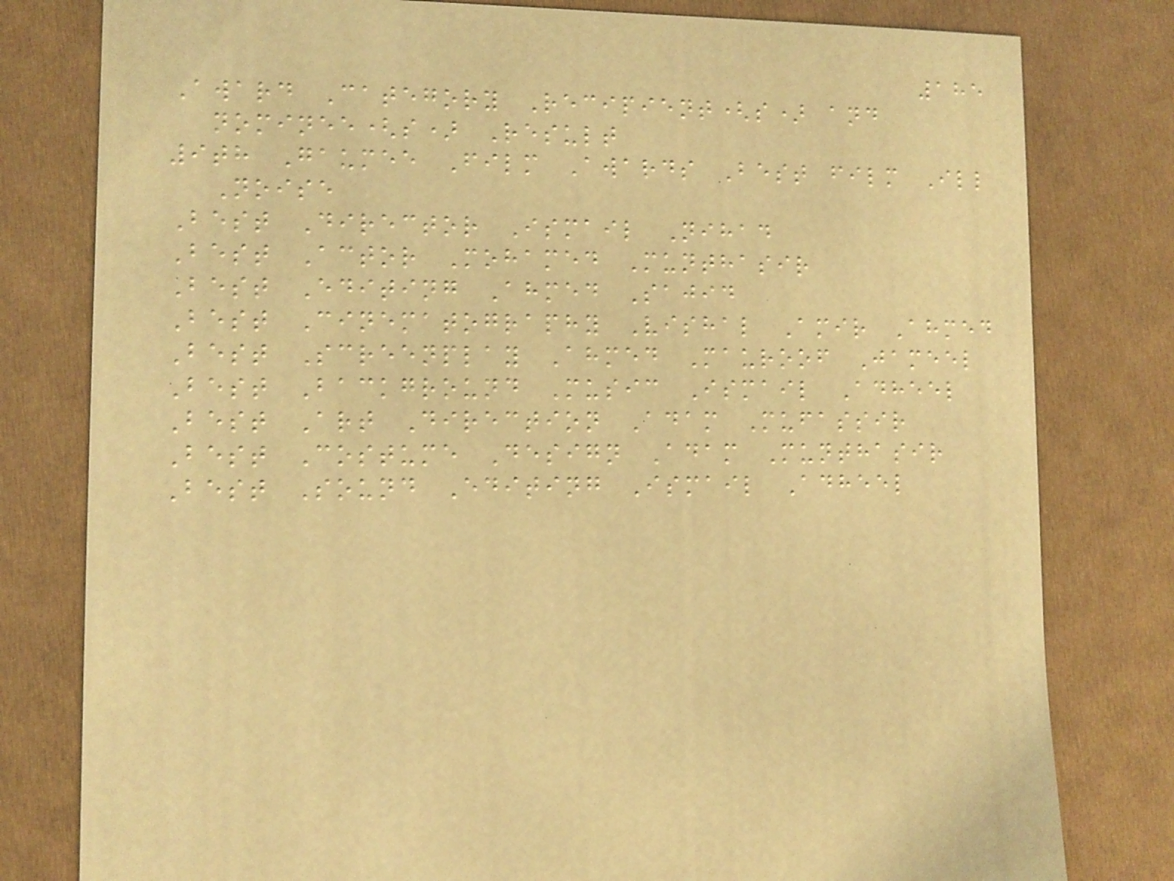185
Award Category Recipient(s) and
nominee(s) Result
9th Gaumee Film Awards Best film Ill
Noise
Best Director Ismail Nihad
Best Actor Mohamed Munthasir
Best Editing Ahmed Sajid
Best Cinematography Vishal Amir Ahmed
Best Screenplay Ahmed Mauroof Jameel
Best Background Music Ismail Adheel
Best Art Direction Adam Mufassir
Best Costume Design Adam Munthasir
Best Sound Editing Ismail Adheel
